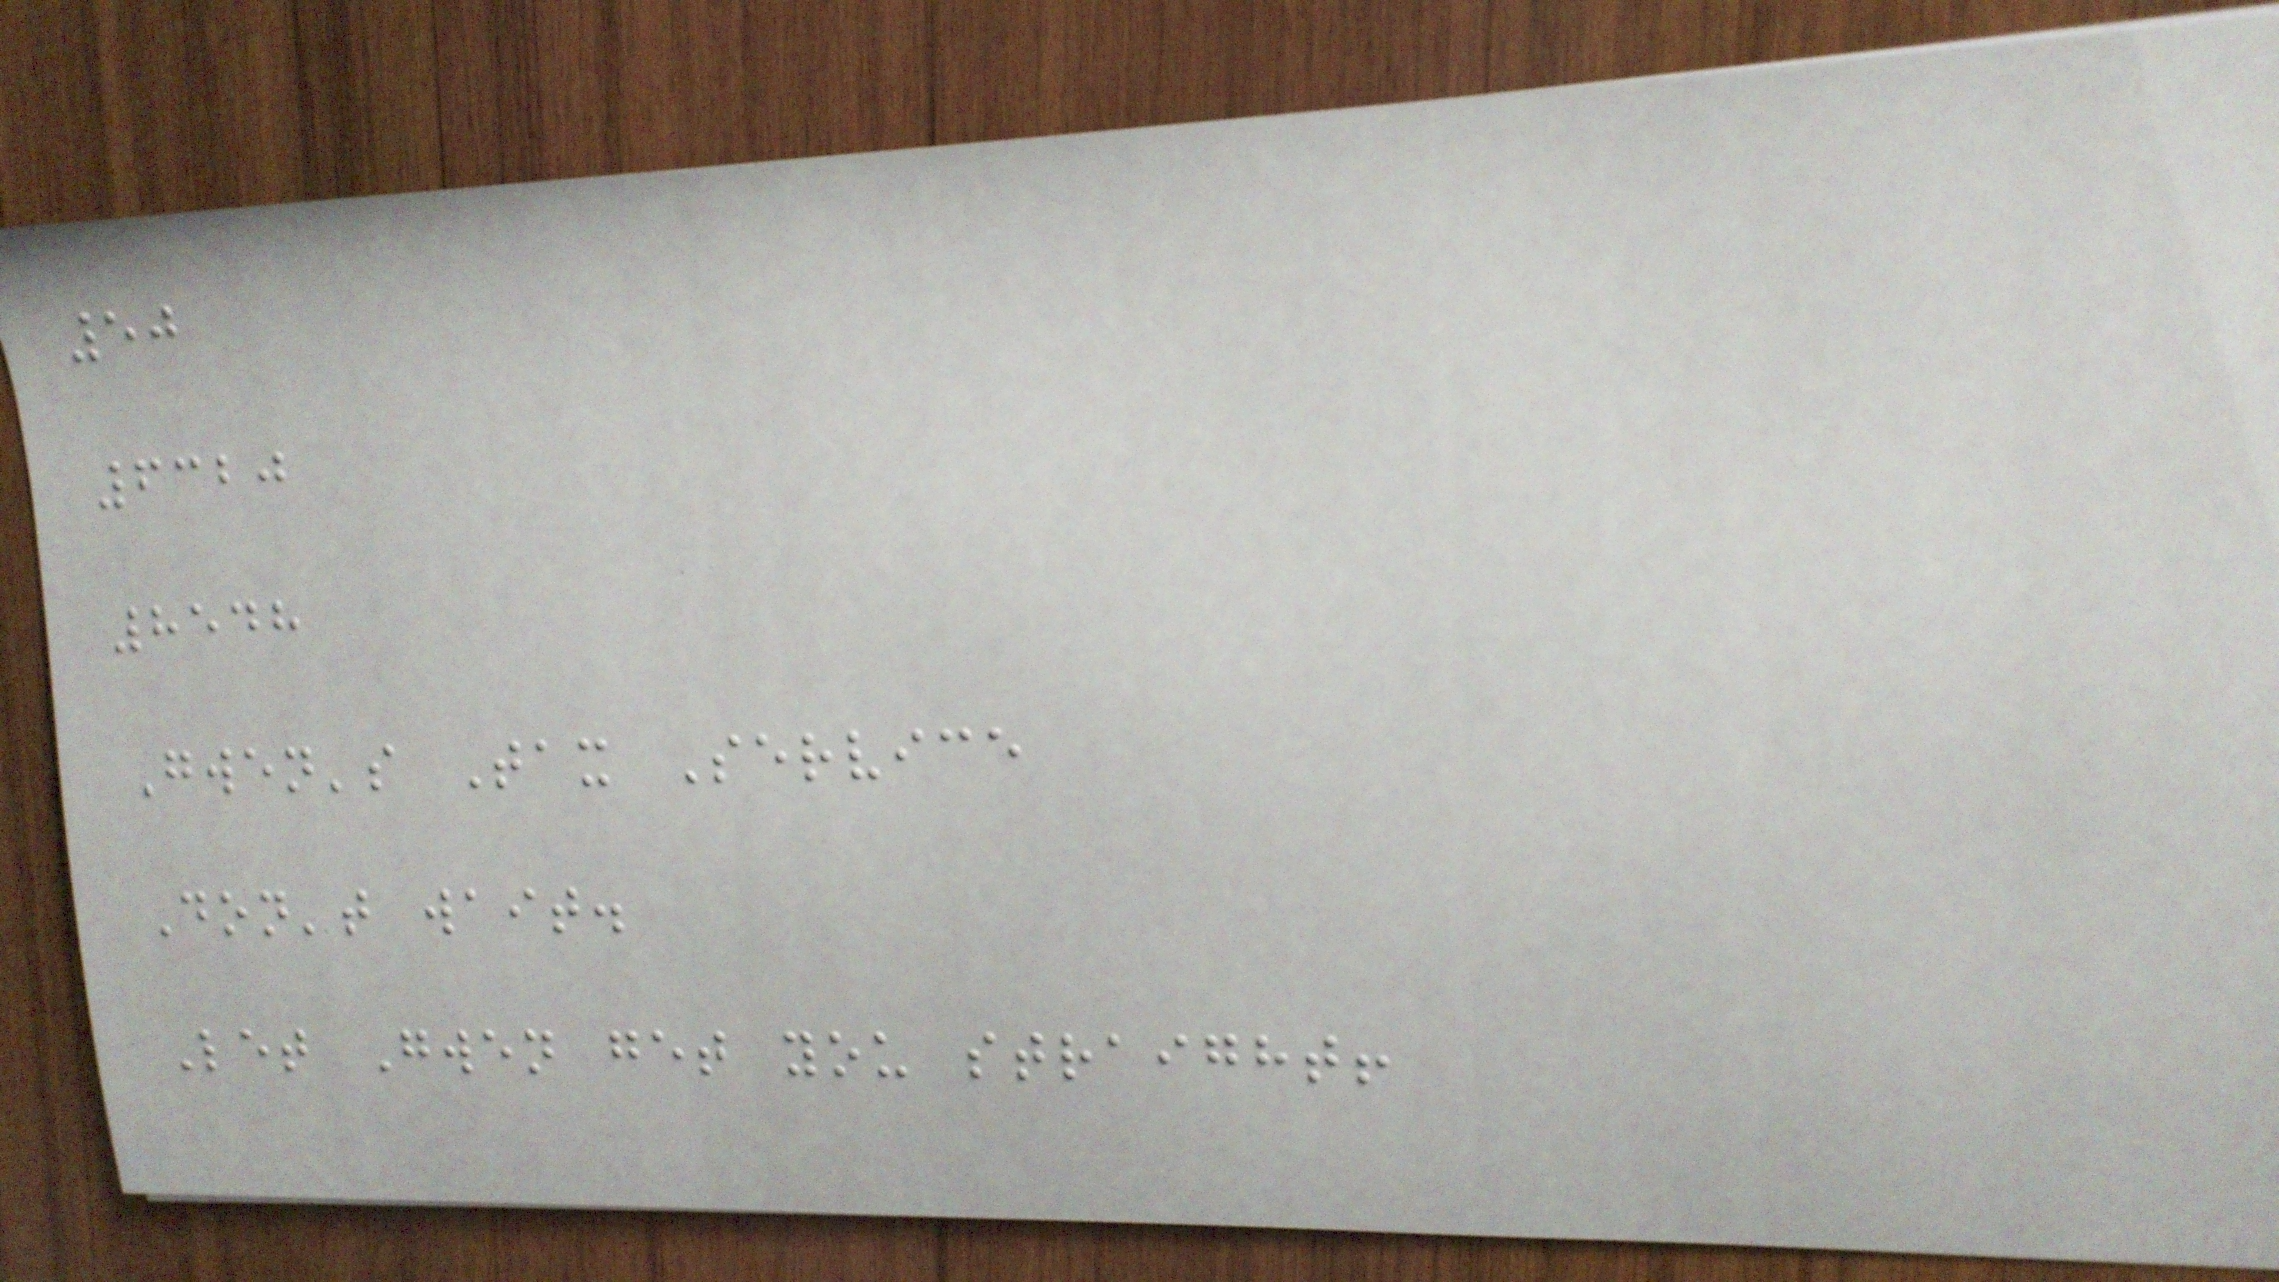50
6320
8548
Gwen's Tax Service
Don't wait.
Let Gwen get you straight!
